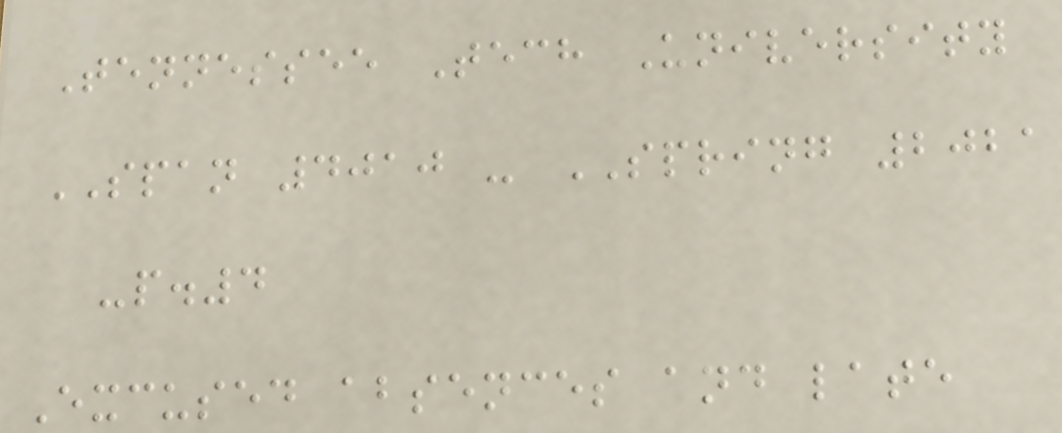Tennessee Tech University
SPAN 4010 - SPRING 2021
-p.4
Excused absences and late
